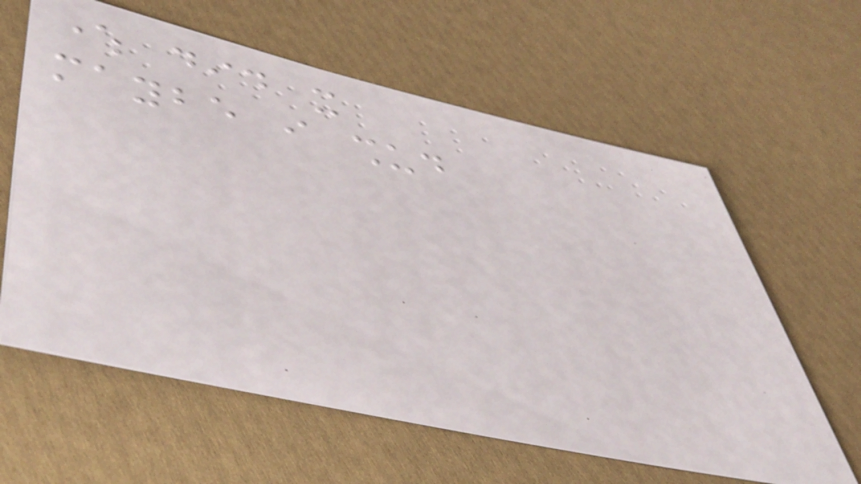where did it
maybe i shud
